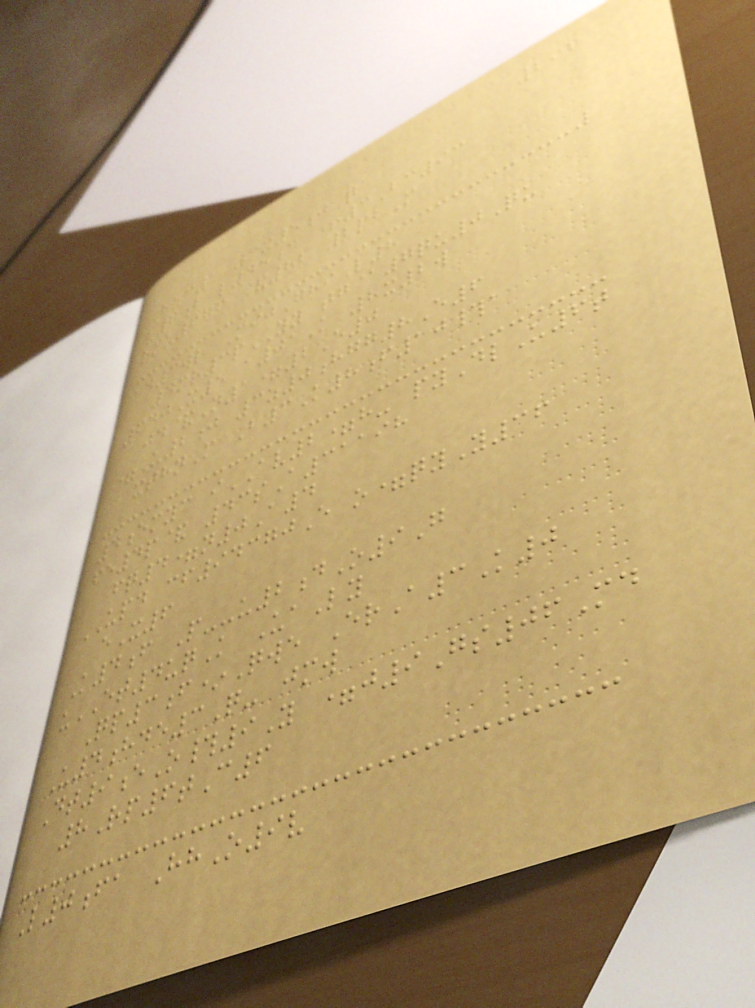296
Hzc1 3x5jQ
v7b l45c +3Bc93
rmu676 &82 2pbM
ad3wl MijGhiL8
4mr3pYY tg@7qu0Qu
640X5 a01K 8x2w
jd&N1=2E0
=U2j 3z0hgg8E6
xthnM B3K8f10#a
4emyc iAV2=h- pyDlU6t
fe4p& 43sA31198
fq4=n0A4
UPD cf94370E o=qyY36
eX6
K4f P--u2dO9G
uET4uqK UaLy
Qp3f*Qwe ErA3K0
U4hde3Q- jmw
Dt9eO#9Y =j9Gs06Md
8Rp6tC6
L0fa HhO9v
